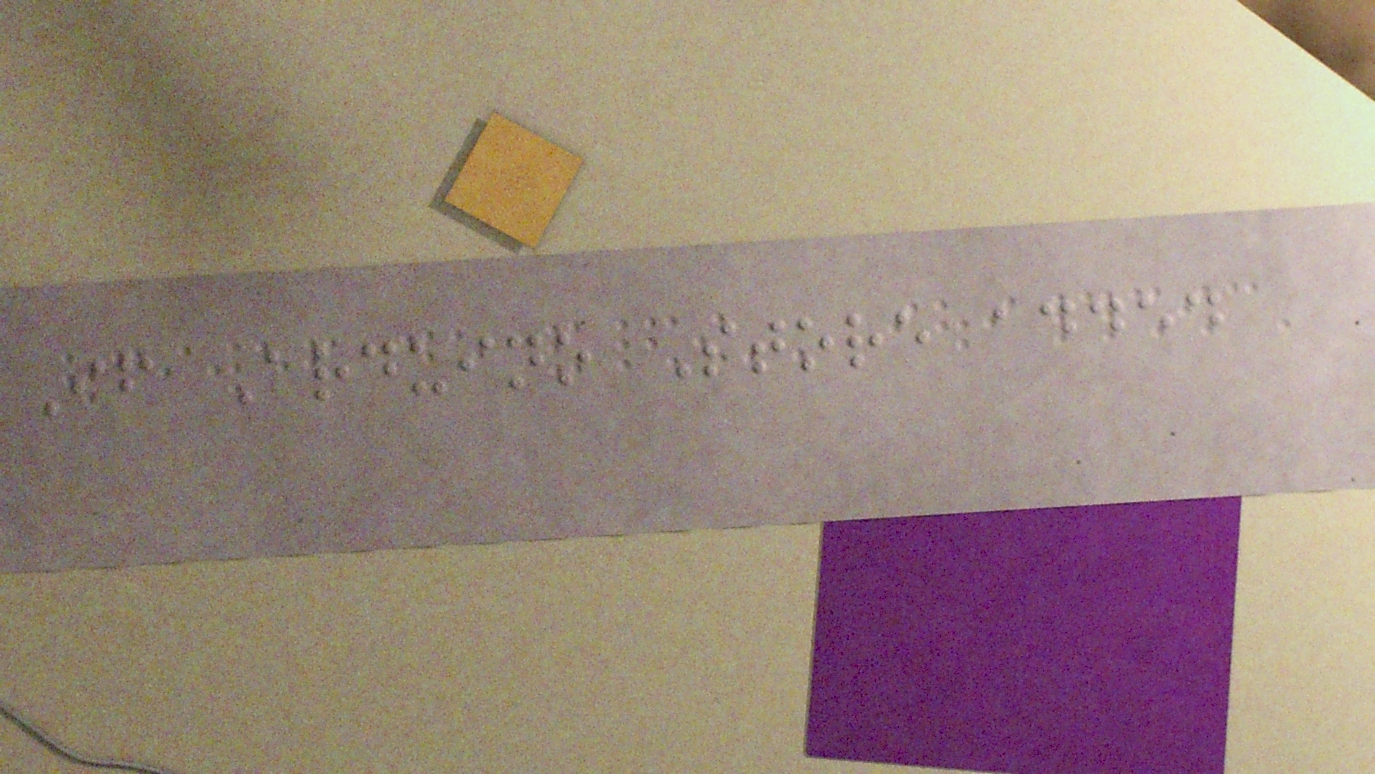If Arduino Store added
